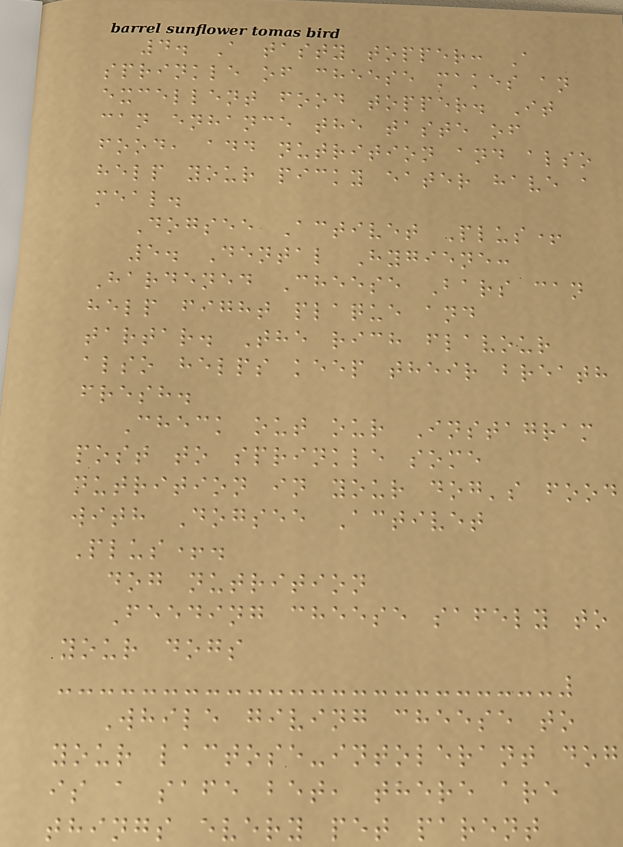4. A tasty topper: A
sprinkle of cheese makes an
excellent food topper. It
can enhance the taste of
food, add nutrition and also
help your picky eater have a
meal.
Dogsee Activet Plus+
5. Dental Hygiene:
Hardened Cheese Bars can
help fight plaque and
tartar. The rich flavour
also helps keep their breath
fresh.
Check out our Instagram
post to sprinkle some
nutrition in your dog's food
with Dogsee Activet
Plus+.
dog nutrition
Feeding cheese safely to
your dogs
While giving cheese to
your lactose-intolerant dog
is a safe bet, there are
things every pet parent
